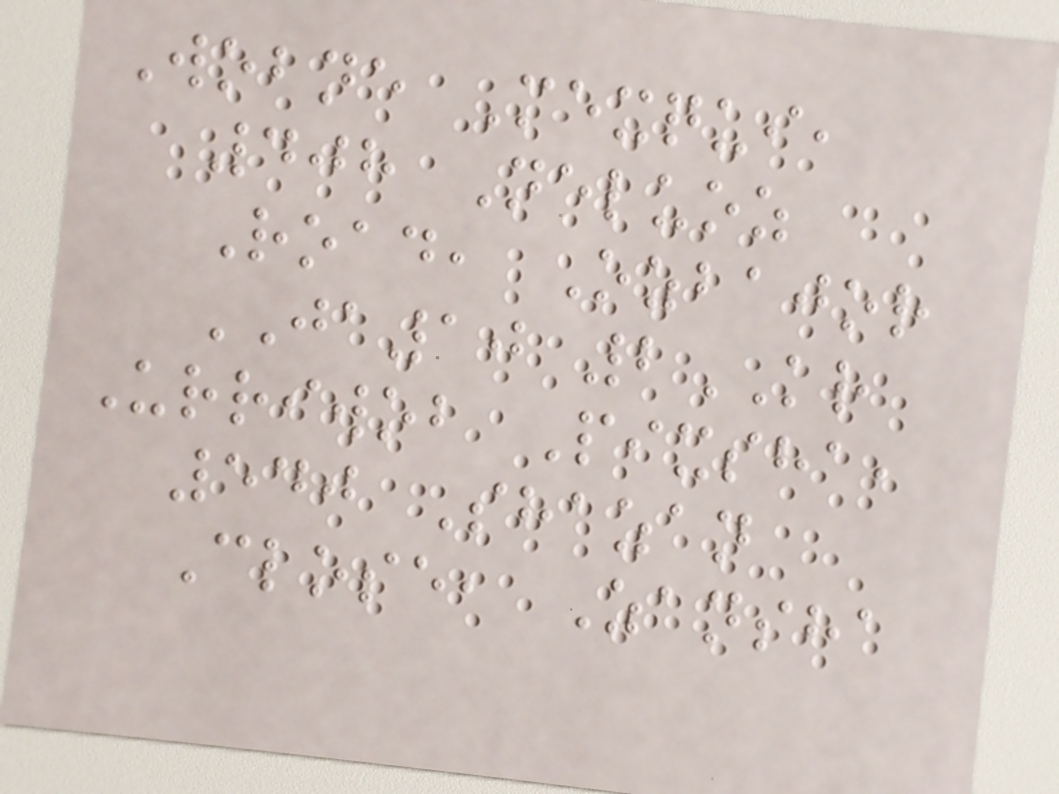Wobne Mexqui,
408 Neluoz
Road, Ozbajor
JA10 2KR
Urriwob Pixsha,
540 Shazan
Close, Zansha
